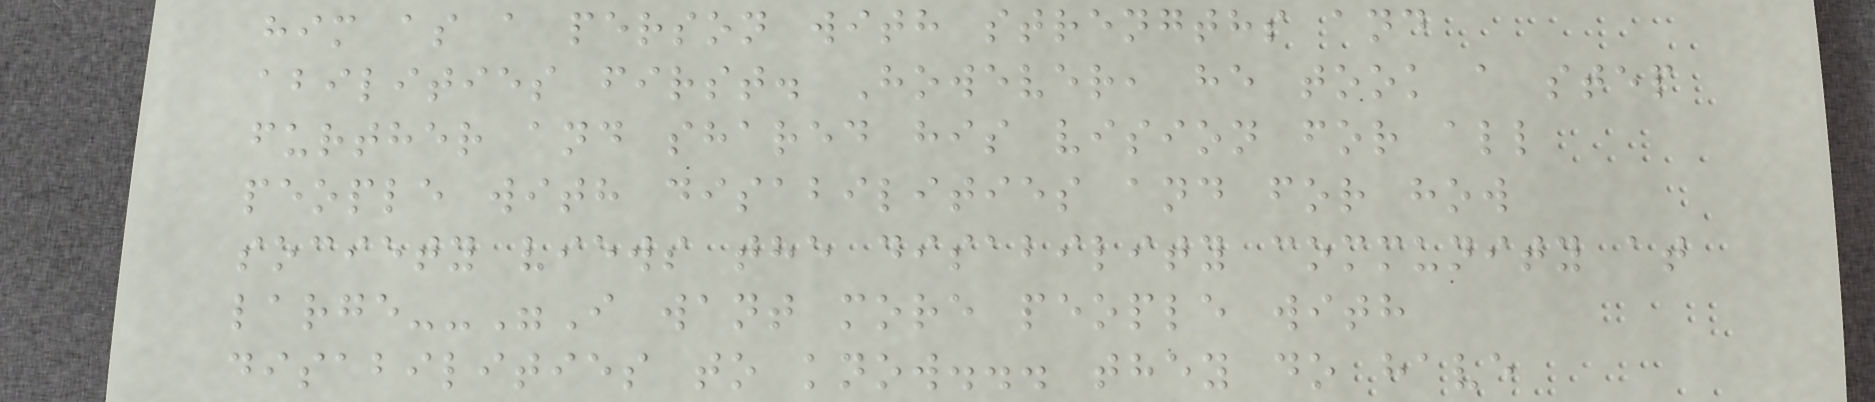him as a person with strengths and
abilities first. However, he took a step
further and shared his vision for all
people with disabilities and for how
society views the disability community at
large--"I want more people with
disabilities to know... they do have
